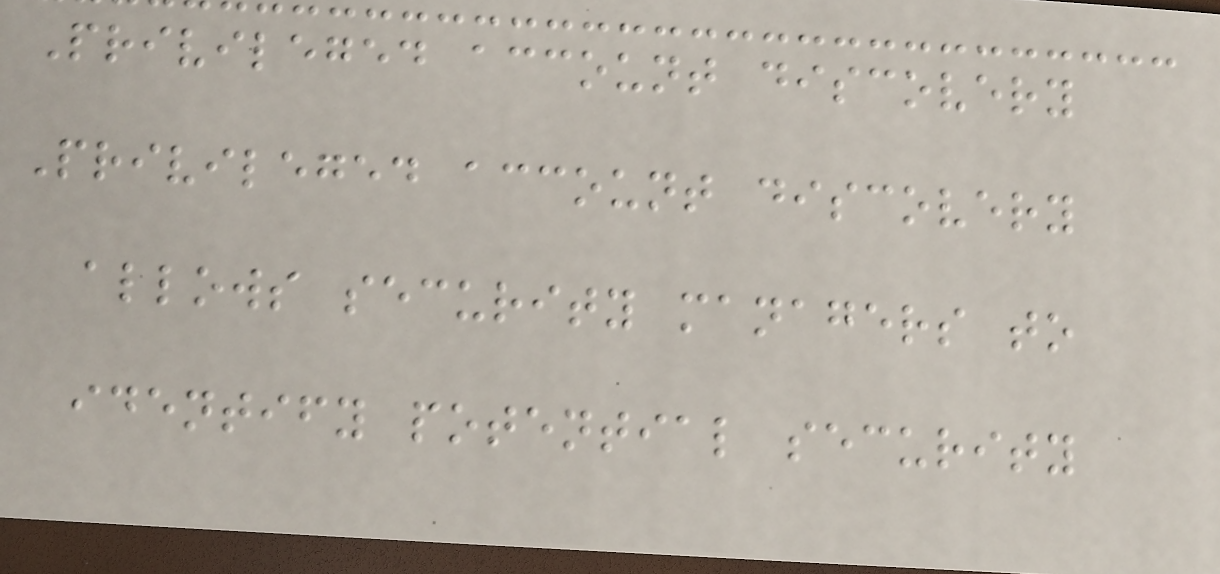Privileged account discovery
Privileged account discovery
allows security managers to
identify potential security
